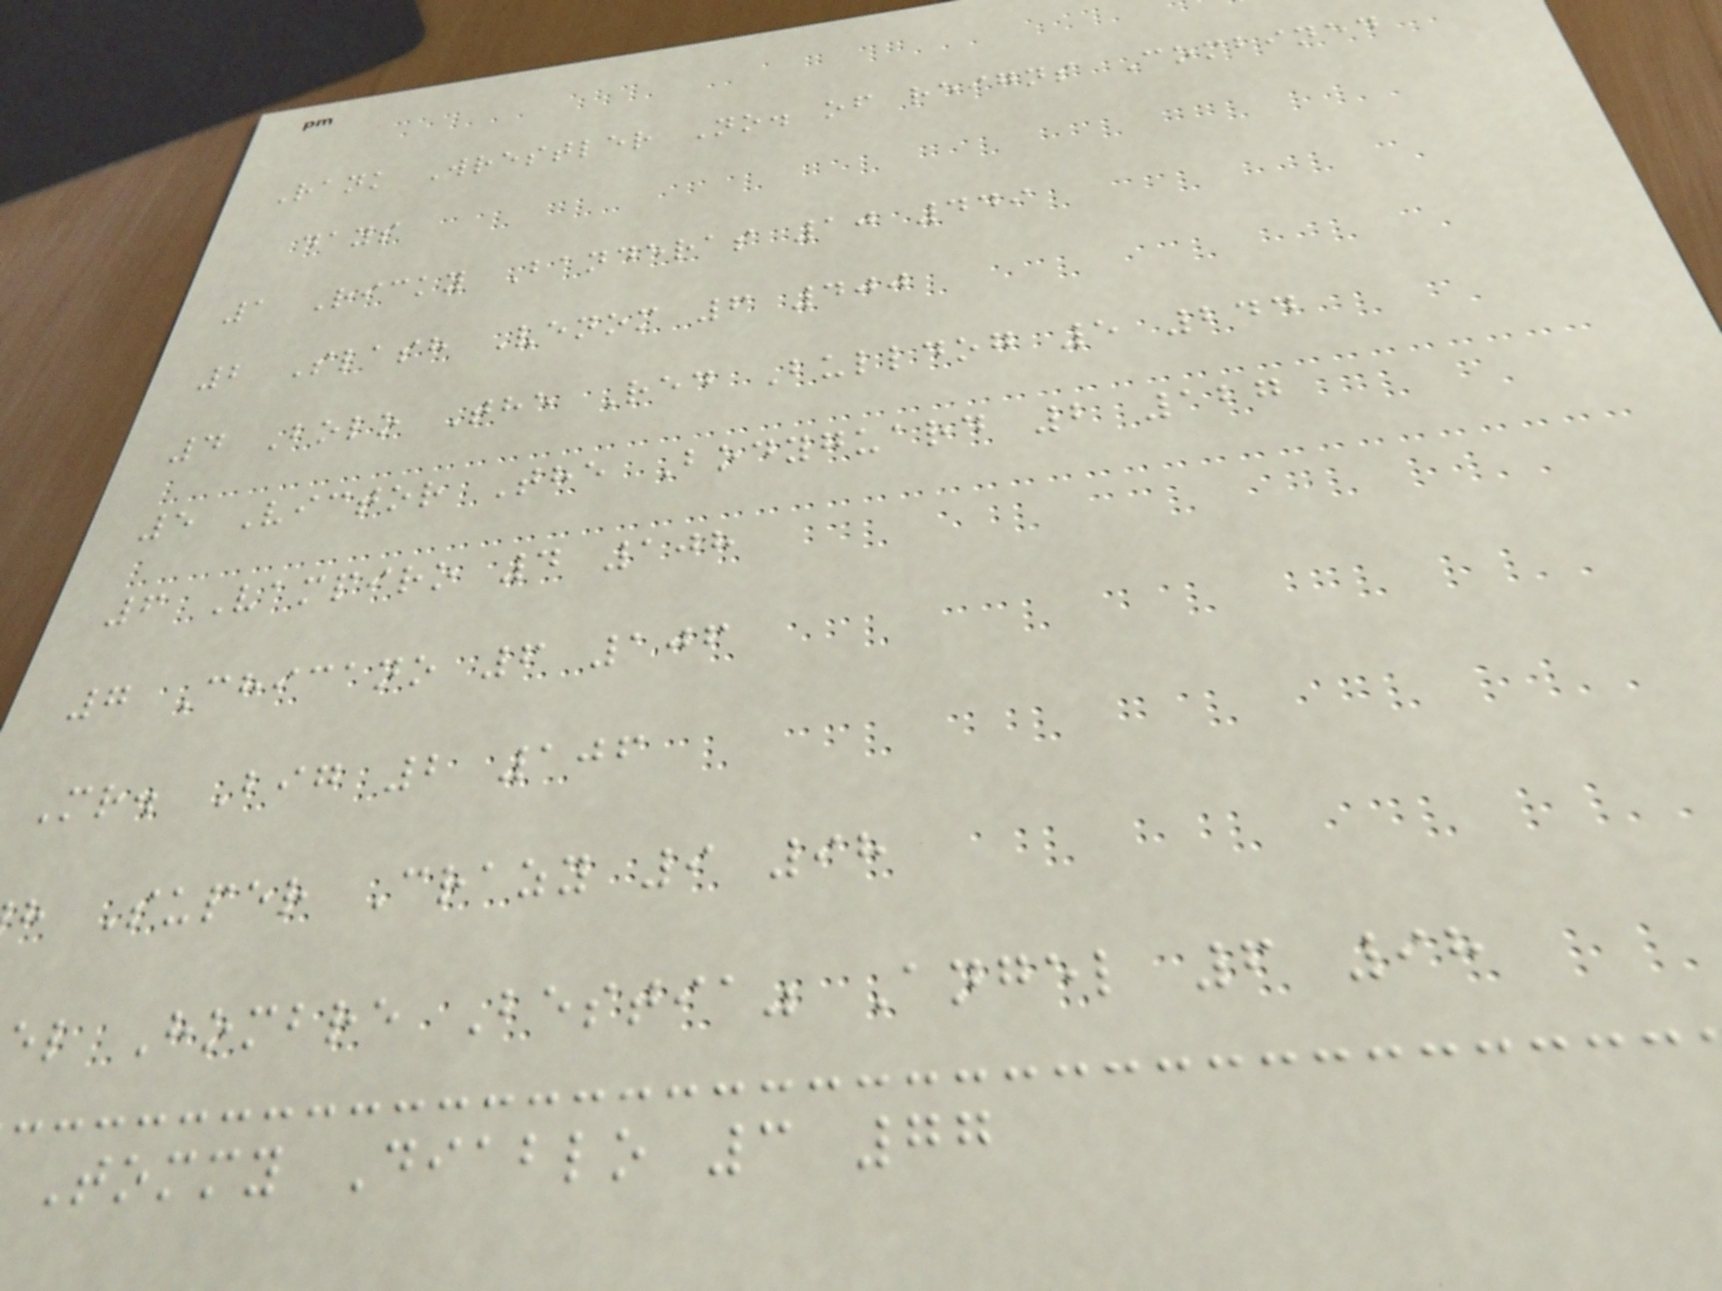Rank Wrestler No. of reigns Combined
days
1 Ricky Banderas 10 449
2 Slash Venom 6 400
4 Bolo The Red Bulldog 5 244
5 Victor The Bodyguard 2 127
6 Vampiro 4 108
7 Chicano 6 106
Mr. Big 2 106
h Super Crazy 9 98
el Hombre Bestia" Angel 6 98
Tommy Diablo 3 77
